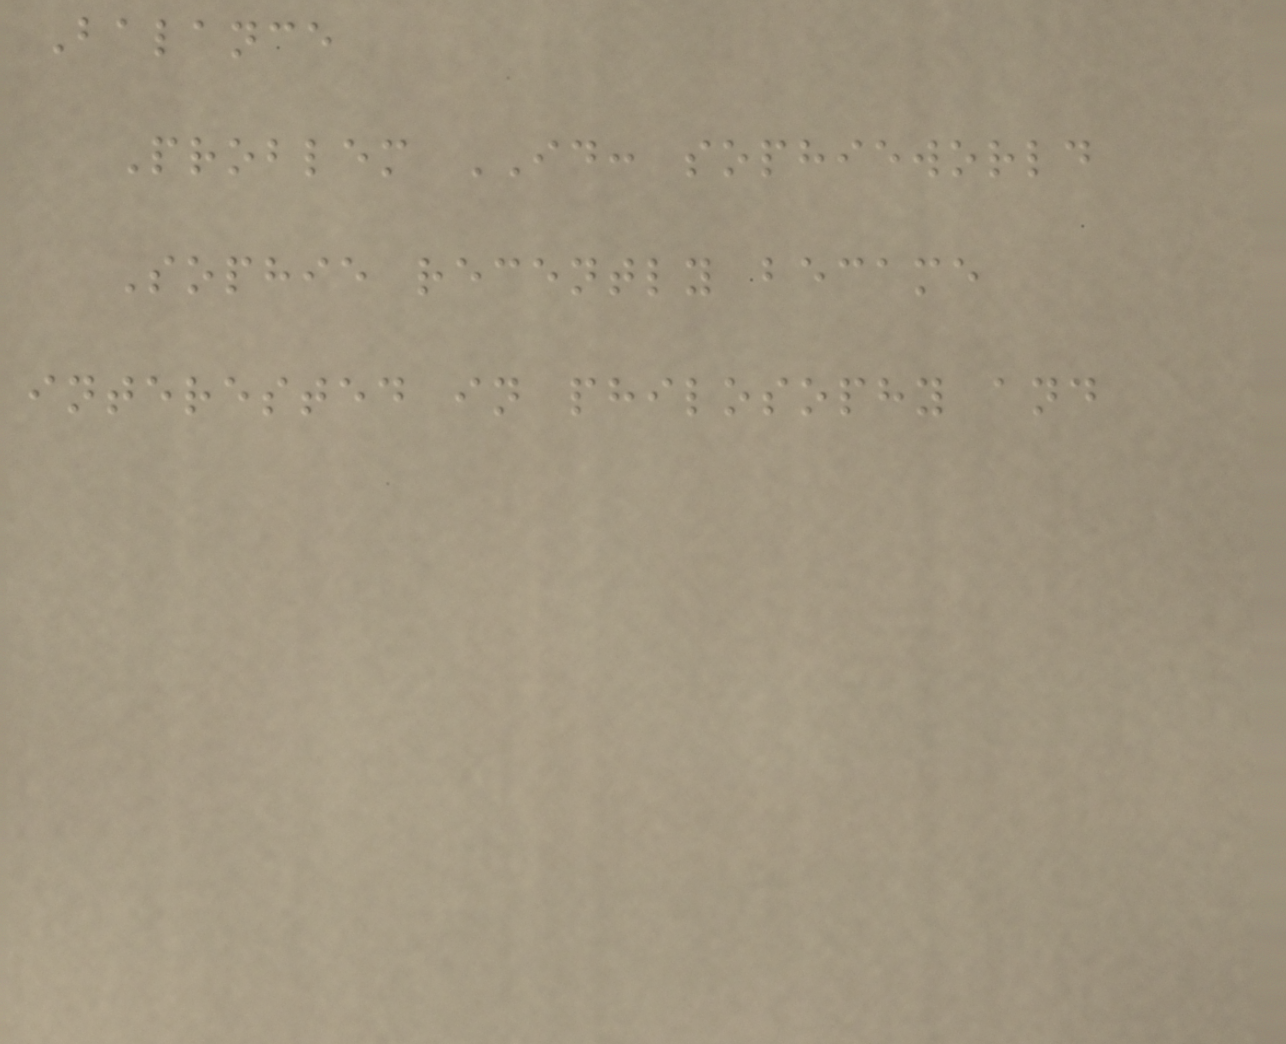Balance
Problem ID: sophieworld
Sophie recently became
interested in philosophy and
